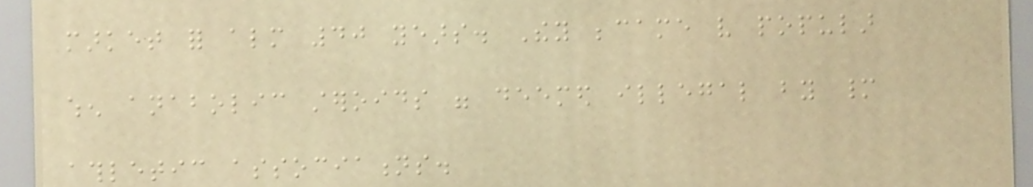market for almost 40 years. They became very popular
when anabolic steroids were deemed illegal by many
athletic associations.
